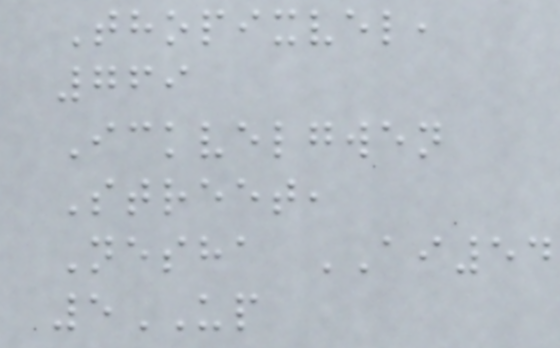Thopixvel,
769
Ickvelgwen
Street,
Nesha AI54
5UP
